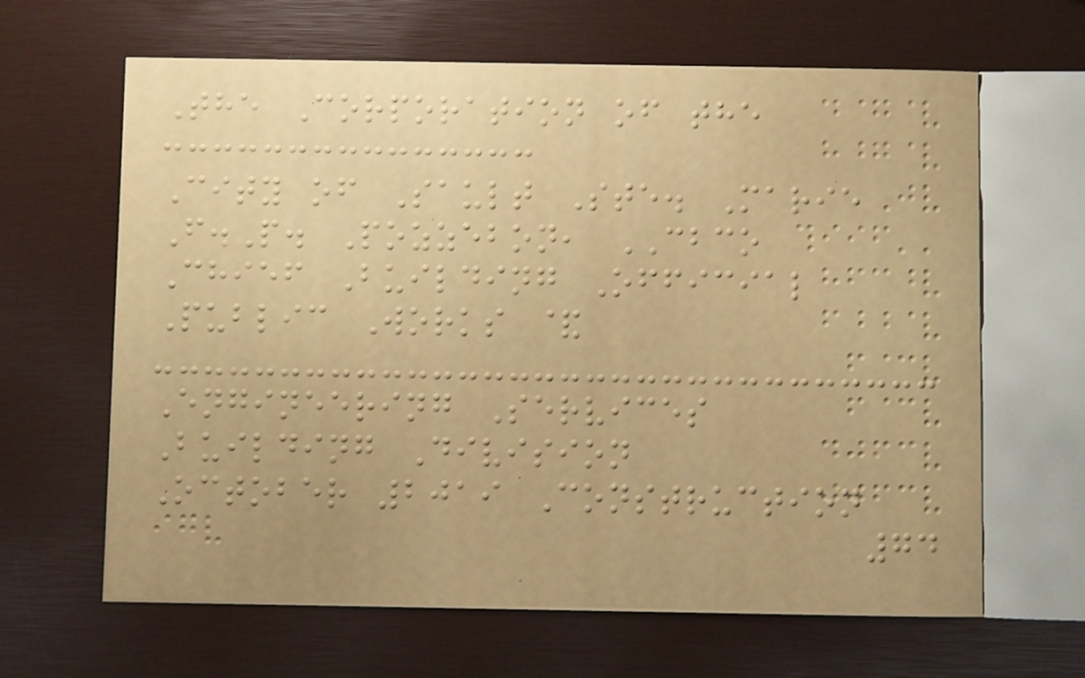The Corporation of the
City of Sault Ste. Marie
F.P. Pozzebon, CBCO
Chief Building Official
Public Works &
Engineering Services
Building Division
October 2019 Construction
74
